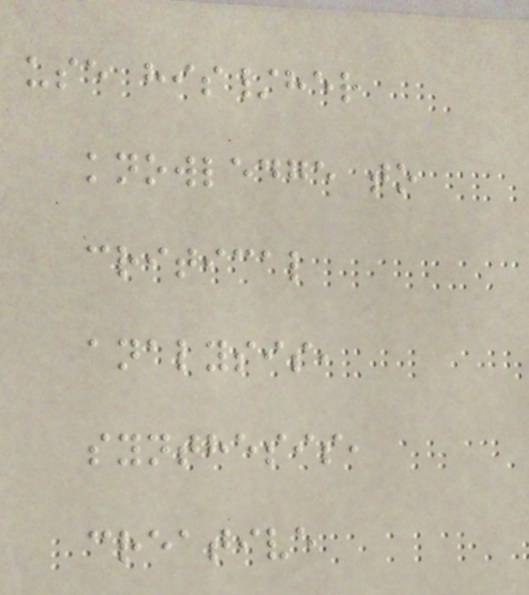use his/her
knowledge to
critical
analysis,
synthesis,
creative
